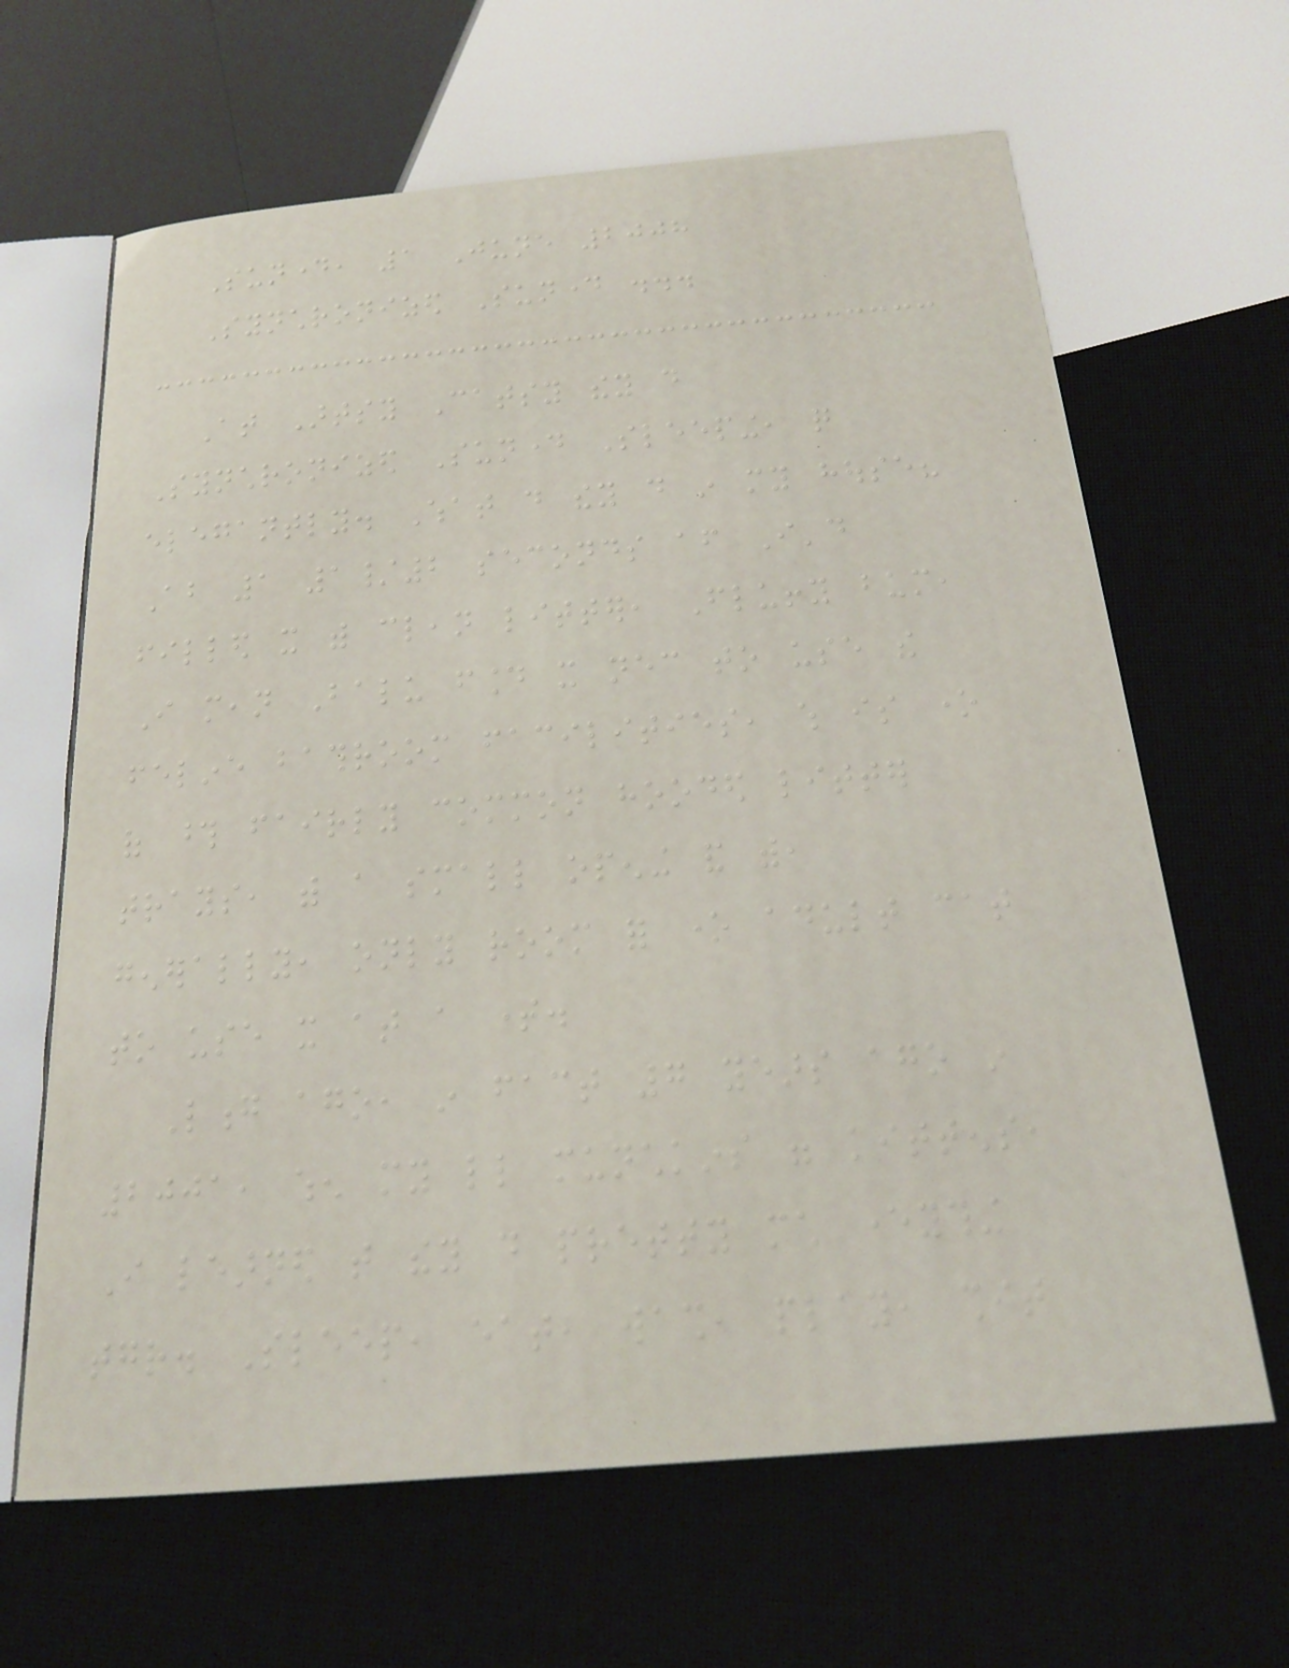Sunday, 1 June 2008
Synchronized Sunday ...
At Artsy Catsy they do
Synchronized Sunday Sleeping, quite
elegantly. What do they do in my house?
About 1 1/2 seconds after I'd
filled it with clean litter, Fluffy bum,
I mean Balu found it necessary to use the
feline bathroom facilities, which is one
of those fairly common hooded litter
trays, with a small opening and with,
generally, only room for one adult cat
to use it at a time.
Long ago, in fact 7 years ago in
2001, when my little munchkins were kittens,
I learned that they do pretty much everything
together. Sleep, eat, wash, play, shit
